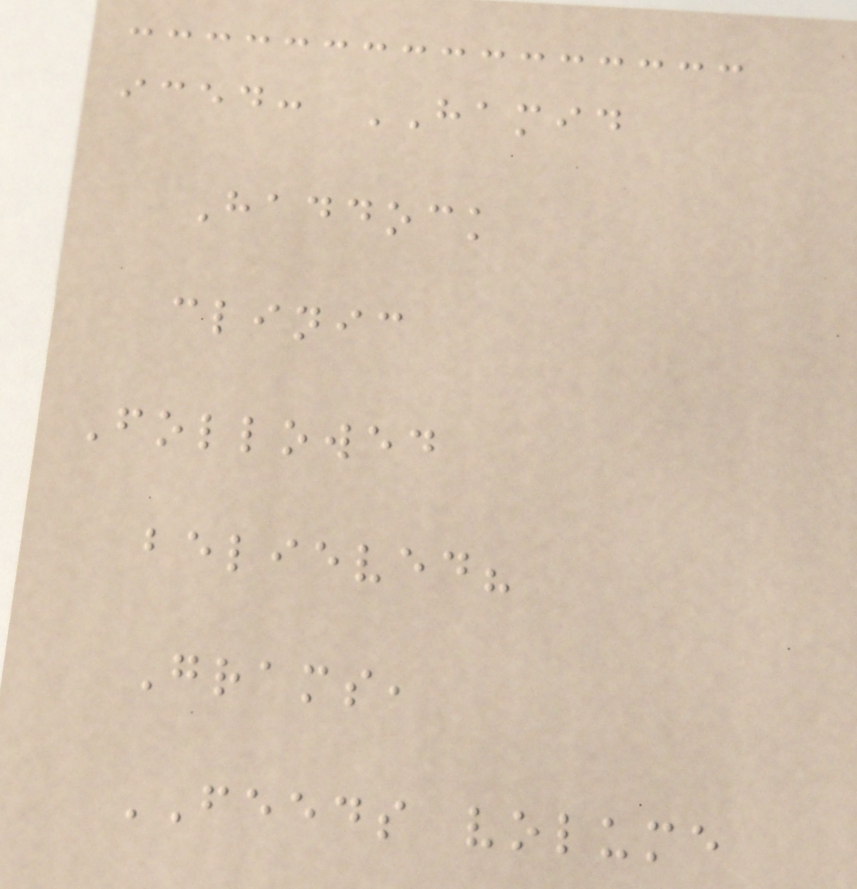iced: HAMID
Haddock
clinic
Followed
believed?
Grams,
FEEDS volume
